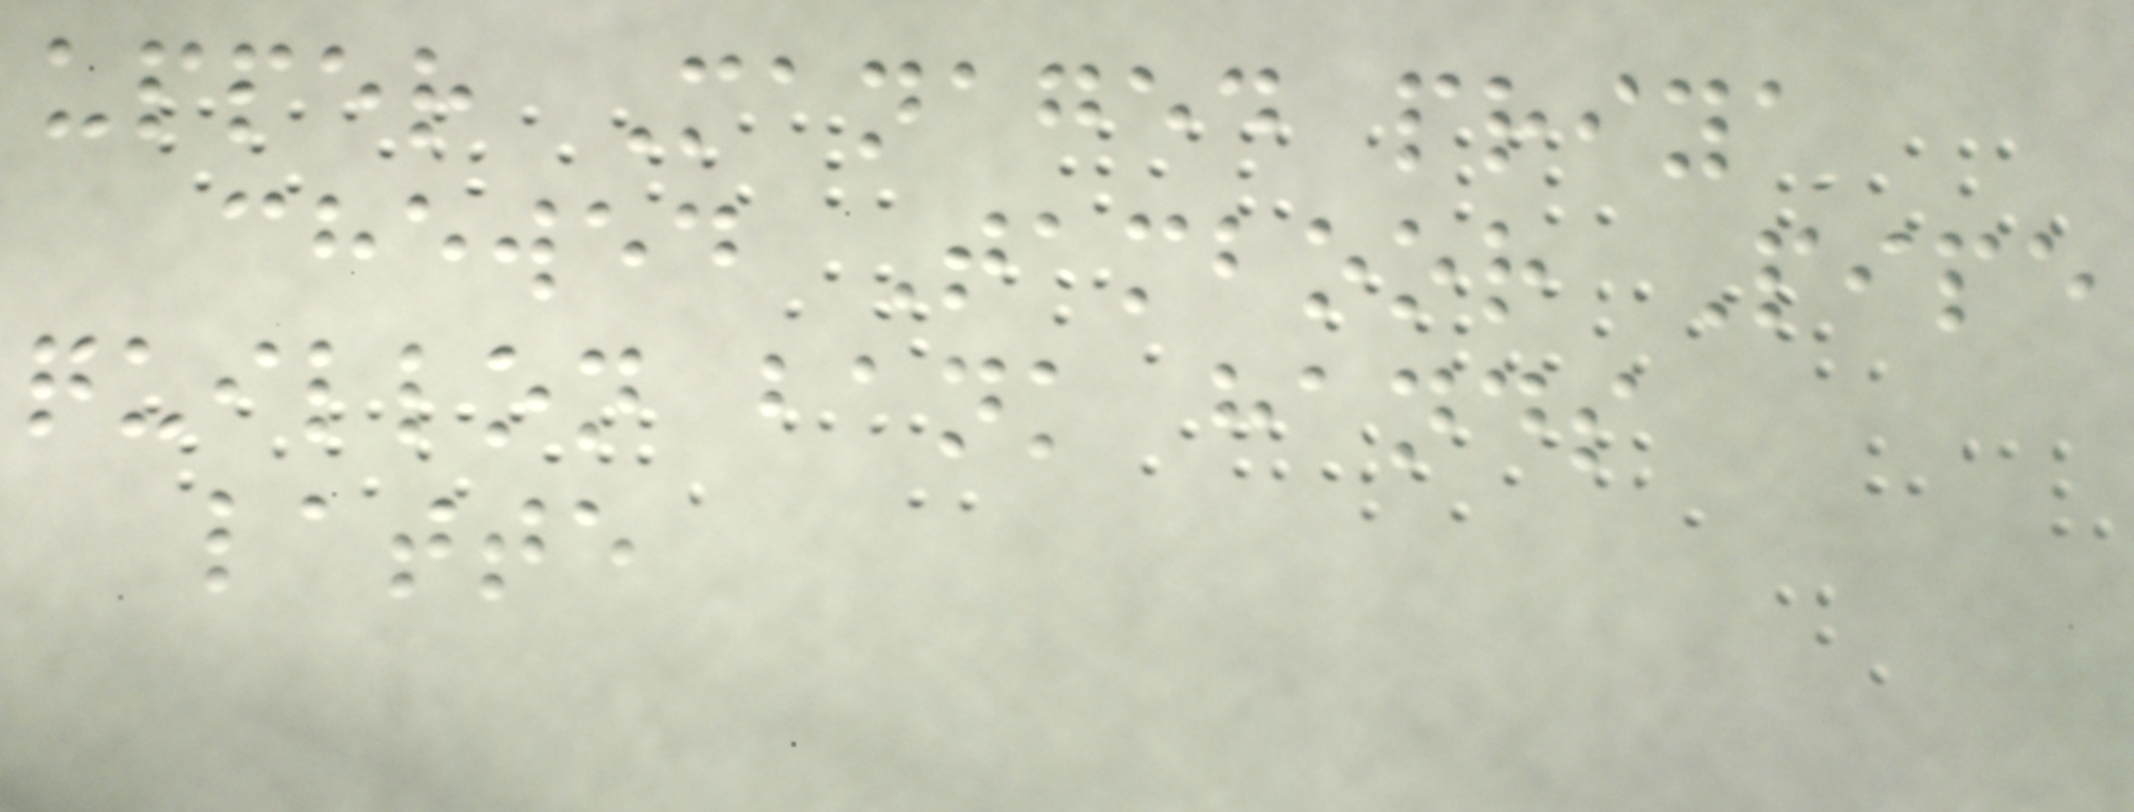upper Managed priya
chewed Tamboor Pipe
quillon bank hands
latte
